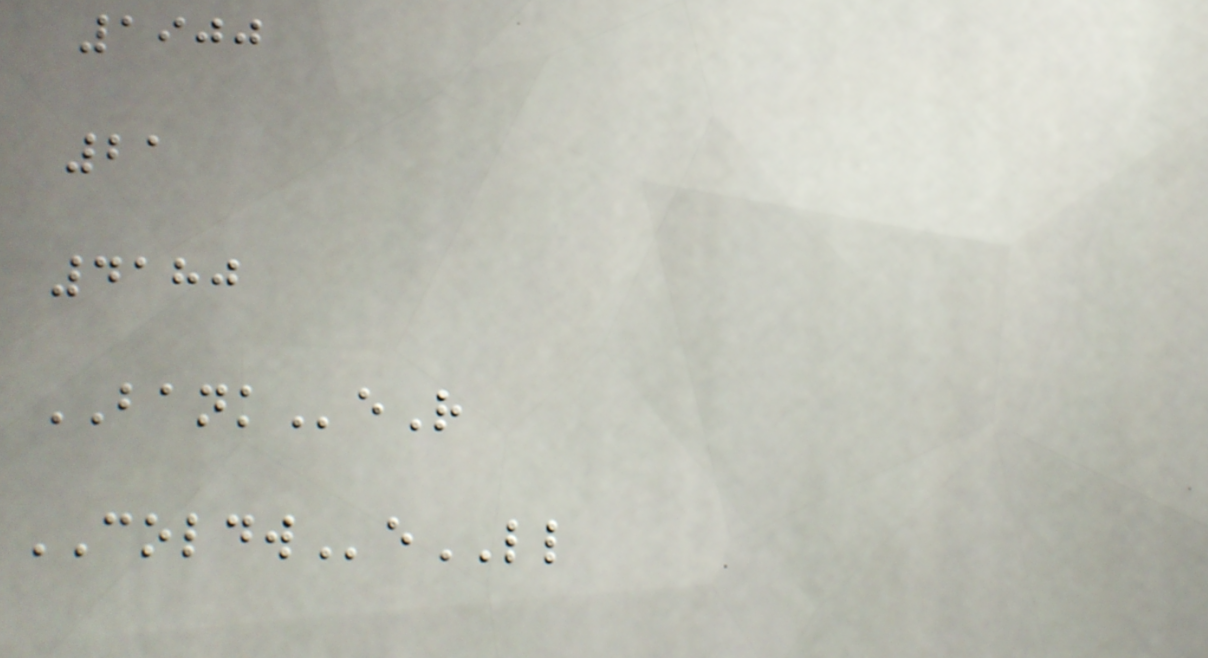1900
21
4180
BANKeR
COLDWeLL
